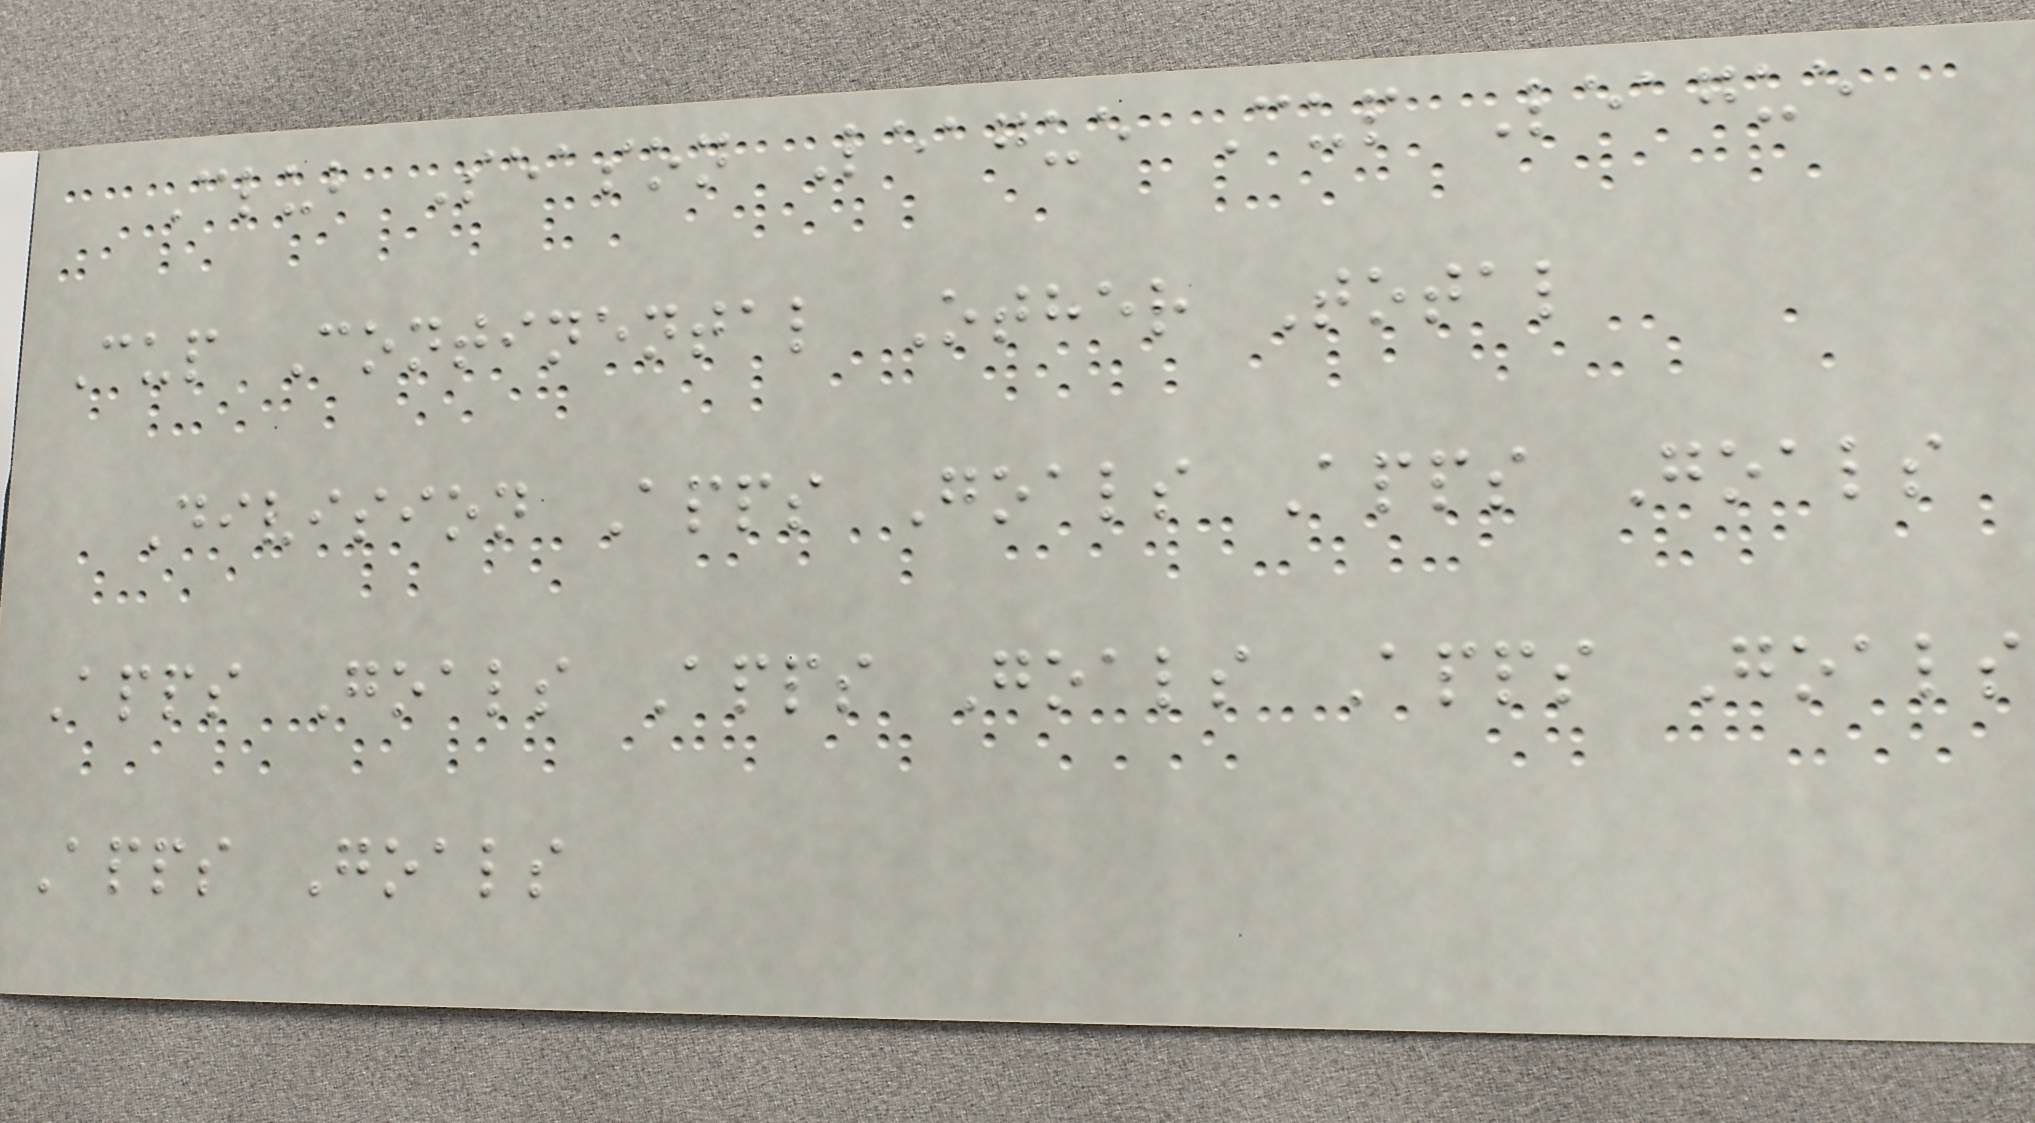Club Season League Cup League
Cup Continental Other Total
Division Apps Goals Apps Goals
Apps Goals Apps Goals Apps Goals
Apps Goals
